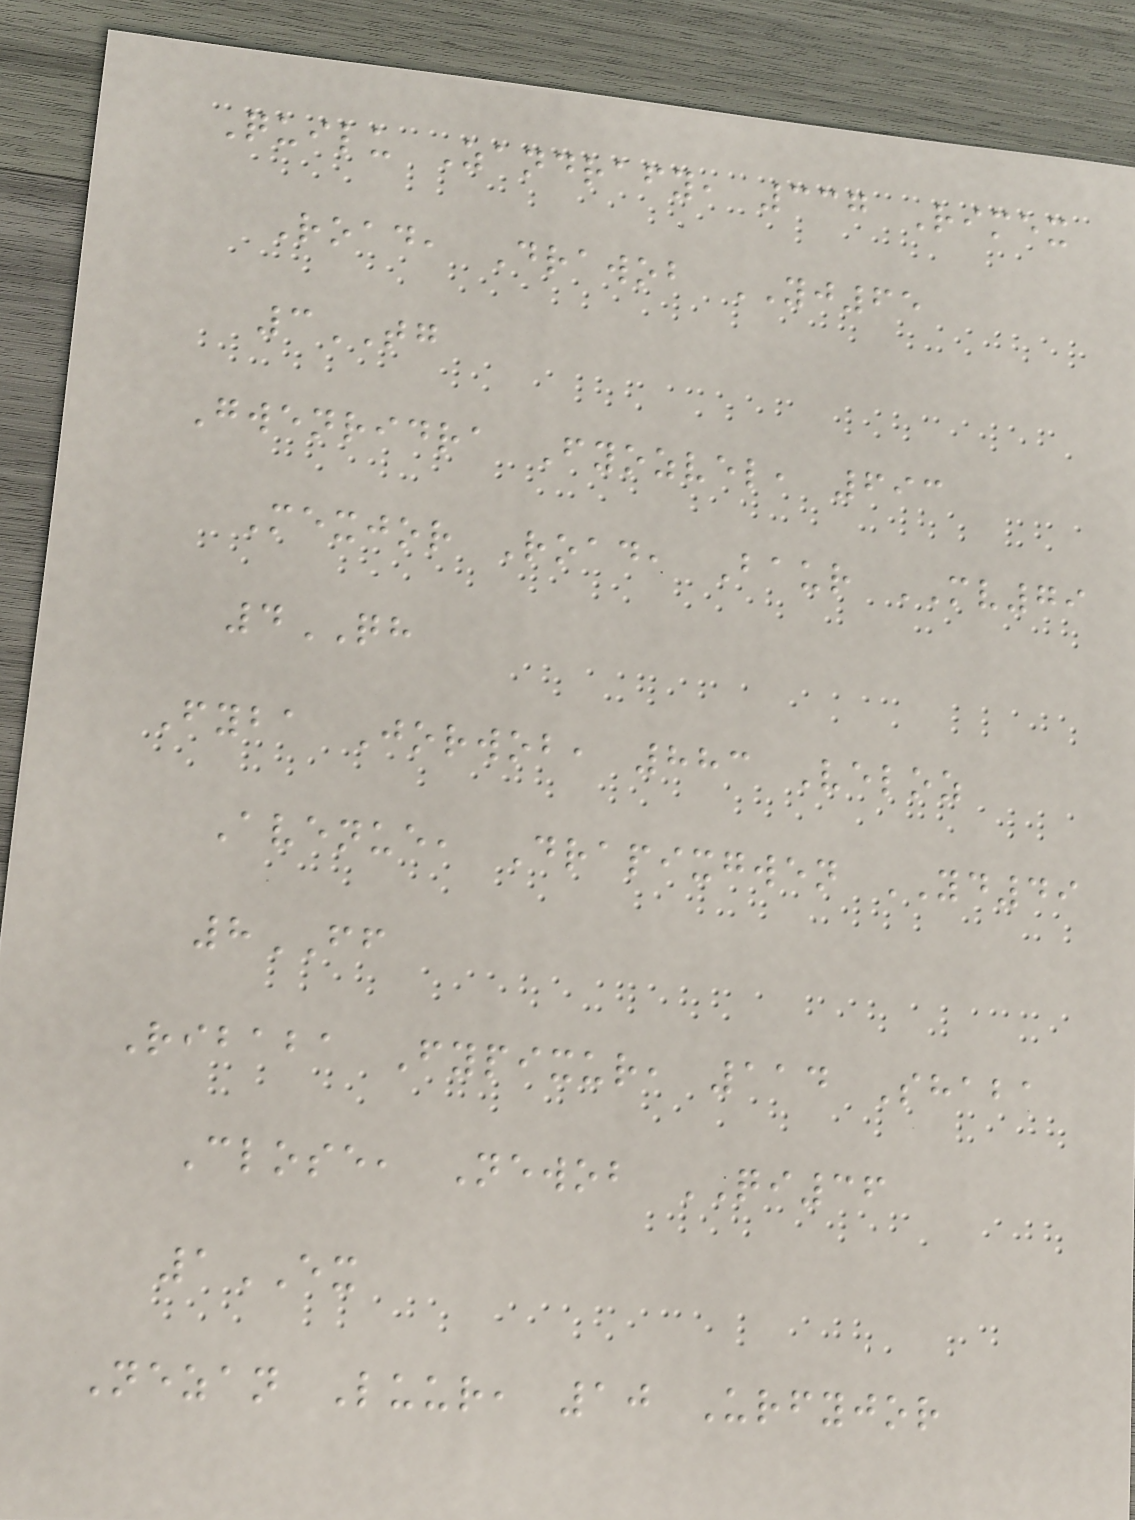Quilu Zandrafy, 337 Rimex
Road, Drawob YJ65
3TG
Gwenridra Fyozvel, 693
Mexjor Road, Baur MV79
4QH
Fyba Jorwob, 883 Veloz
Avenue, Drapixgwen YD49
8FF
Ribaba Fypixur, 114 Shaba
Close, Newob QI36
1EX
Nezan Luur, 10 Urfyjor
